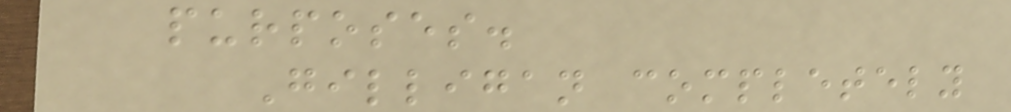purposes.
Gilligan completely
